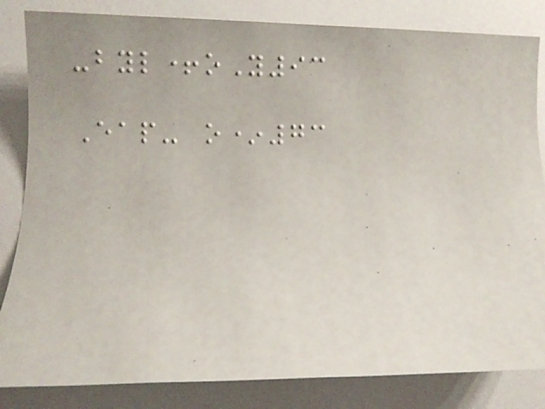-byl+oY93
Eap- o*73
